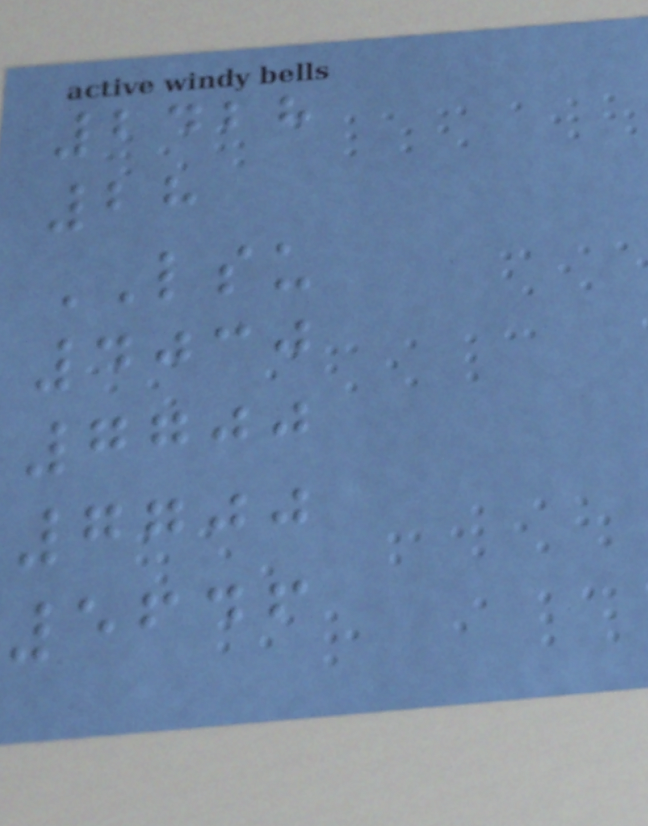2428
28
LSU
4030
7700
7700
5646
